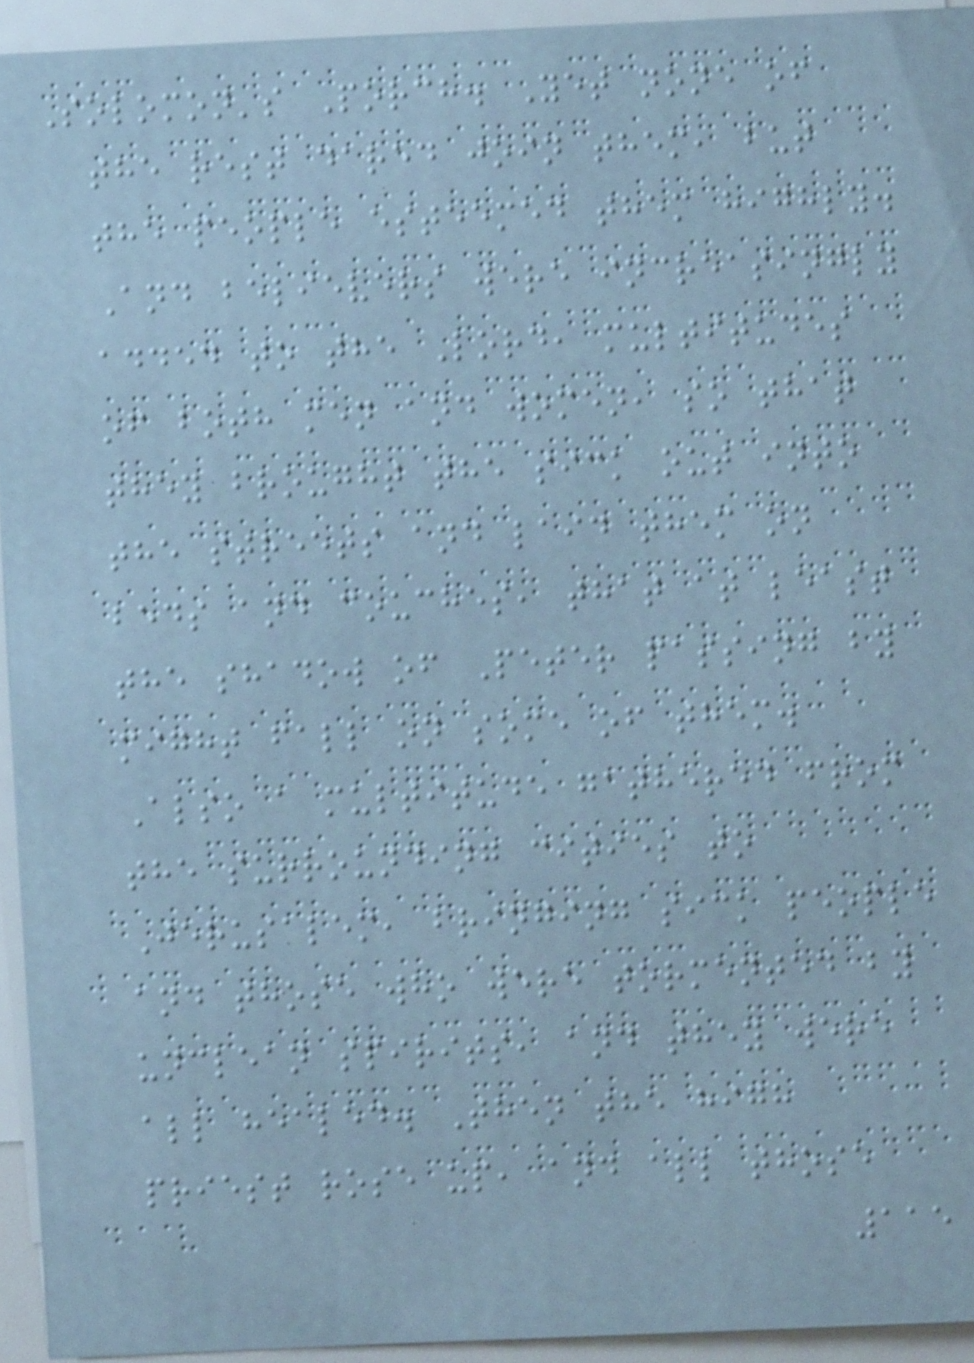Solomon's Porch. Yet none of
the rest dared join them, but
the people esteemed them highly.
And believers were increasingly
added to the Lord, multitudes
of both men and women, so that
they brought the sick out into
the streets and laid them on
beds and couches, that at least
the shadow of Peter passing by
might fall on some of them.
Also a multitude gathered from
the surrounding cities to
Jerusalem, bringing sick people
and those who were tormented by
unclean spirits, and they were
all healed. Then the high
priest rose up, and all those
115
